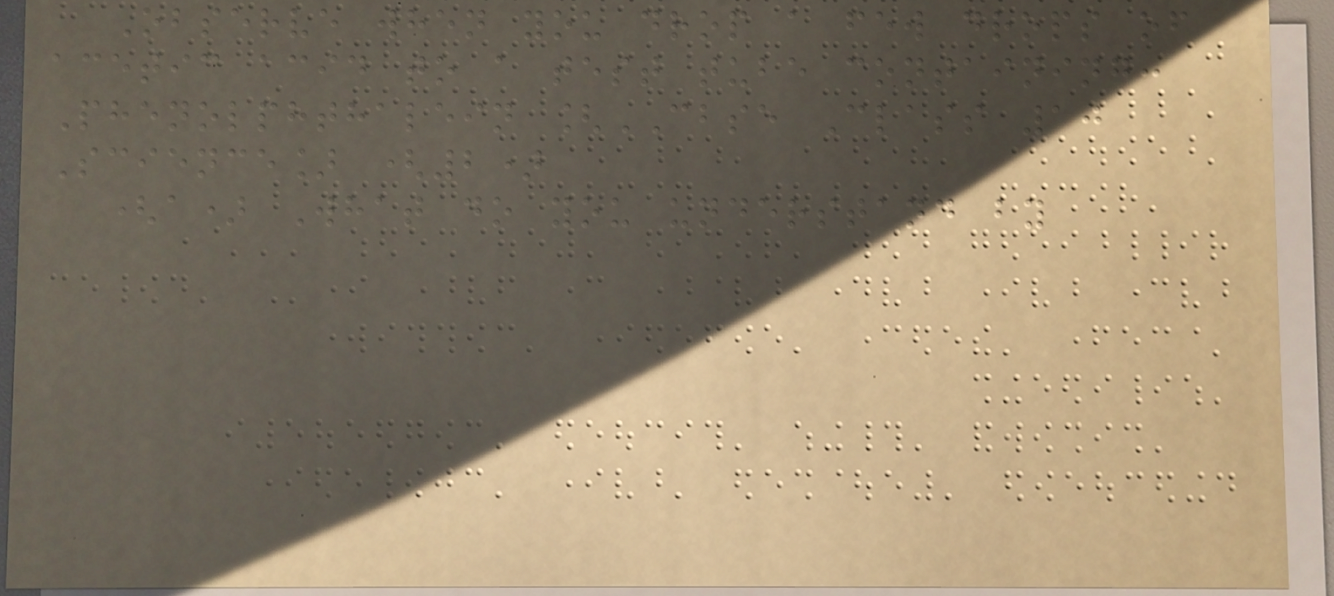Observe when you drop a few drops of
acetic acid to a test tube containing:
Phenolphthalein [CBSE Class 10
Science] (2)
(a) What do you understand by
